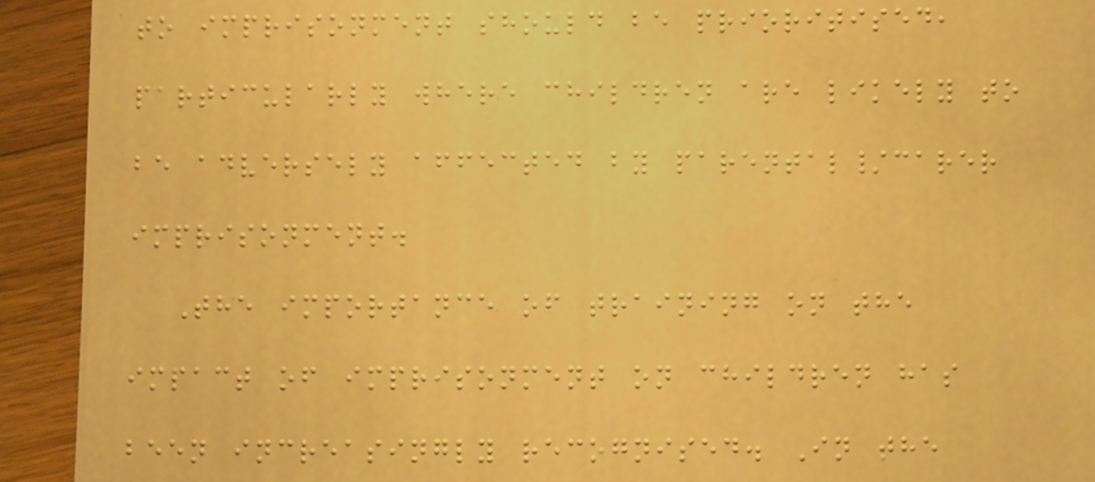to imprisonment should be prioritised,
particularly where children are likely to
be adversely affected by parental/carer
imprisonment.
The importance of training on the
impact of imprisonment on children has
been increasingly recognised. In the
